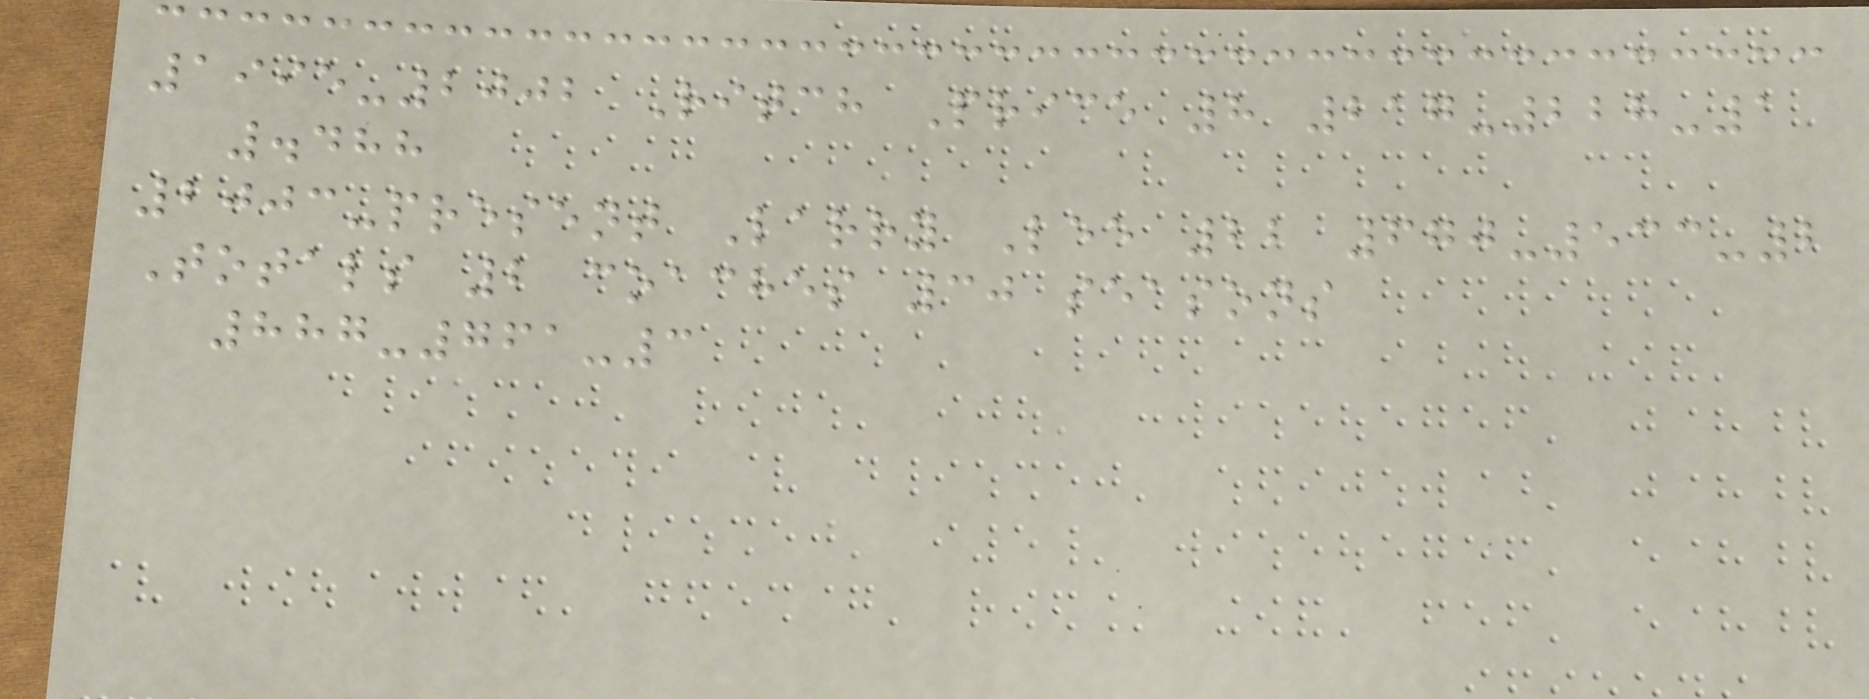1995-2002 Ritch Price 8 217-228-1
.488
2003-present Larry Lee 22 670-533-2
Totals 2 coaches 30 seasons
887-761-3
